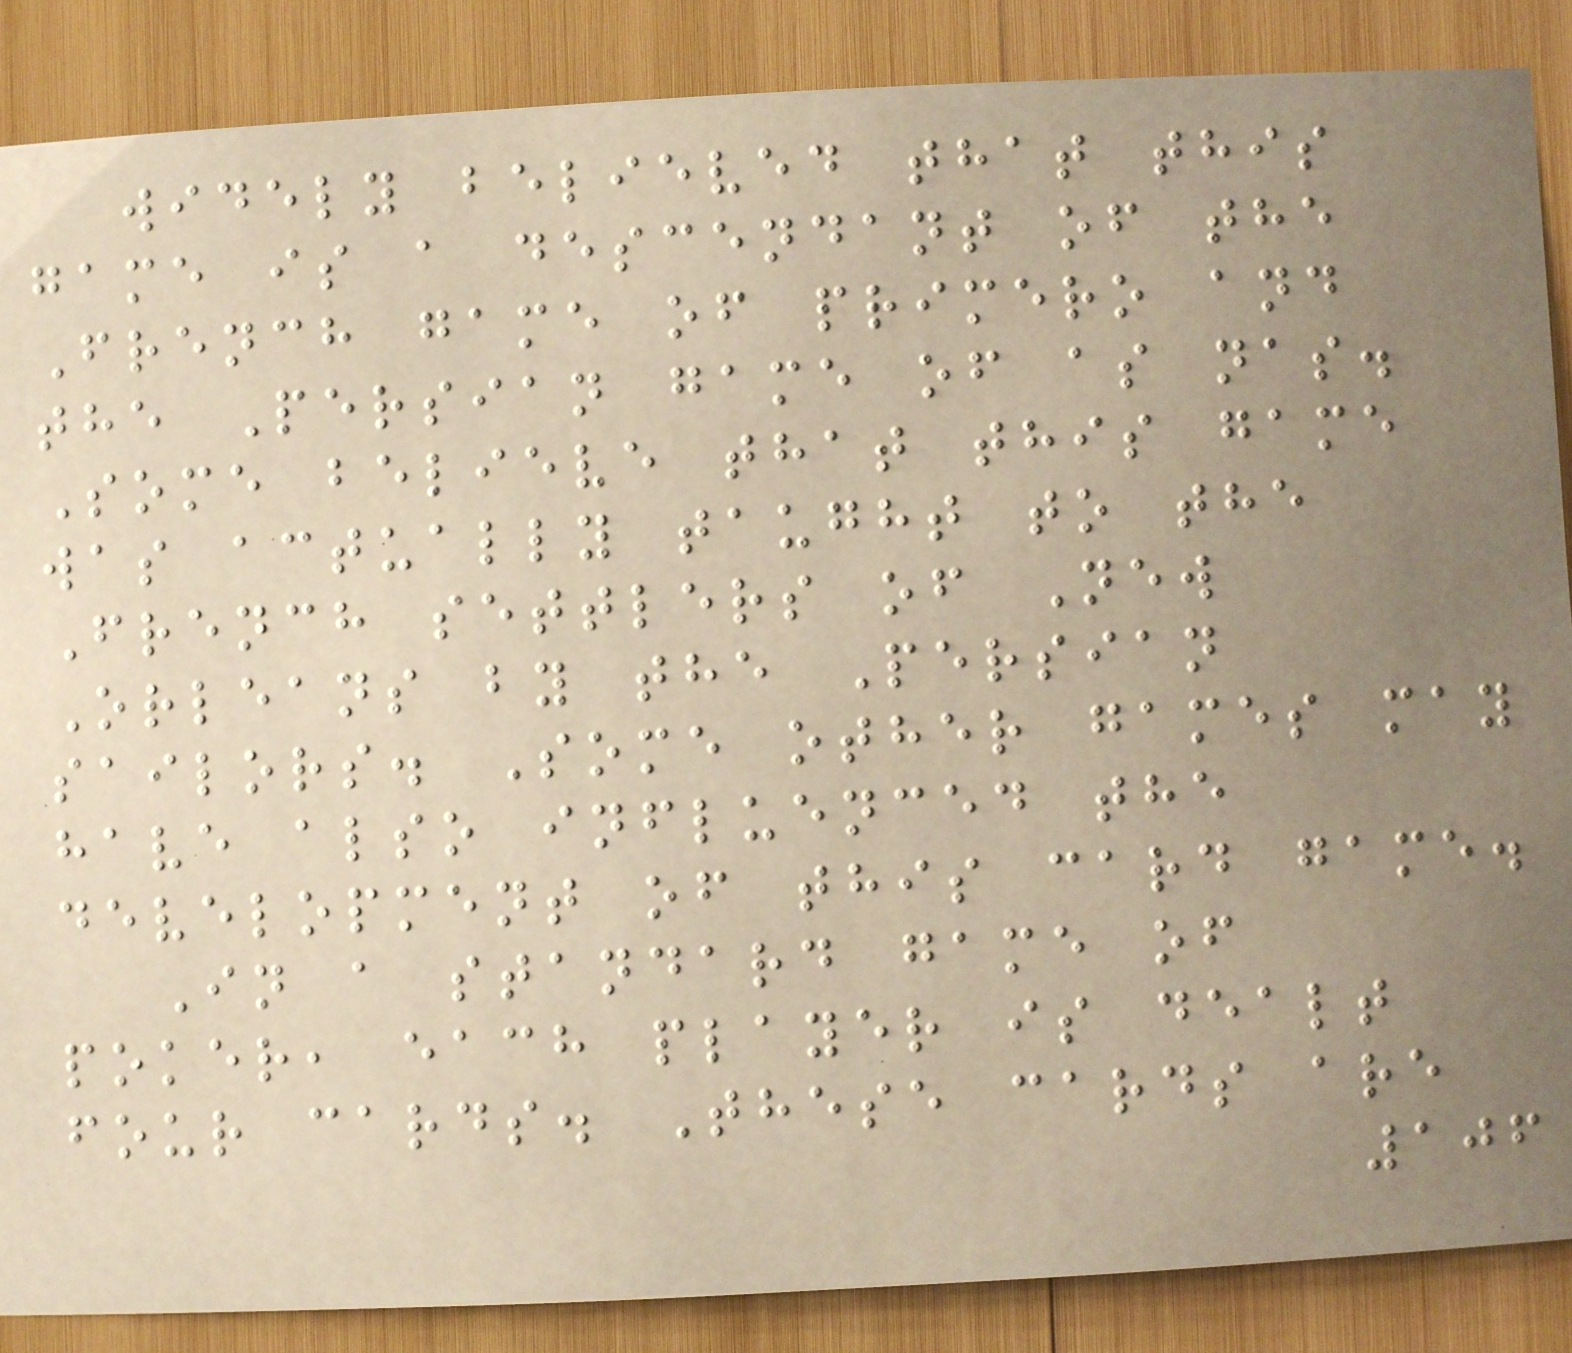widely believed that this
game is a descendant of the
French game of primero and
the Persian game of as nas.
Some believe that this game
was actually taught to the
French settlers of New
Orleans by the Persian
sailors. Some other games may
have also influenced the
development of this card game.
In a standard game of
poker, each player is dealt
four cards. These cards are
106
